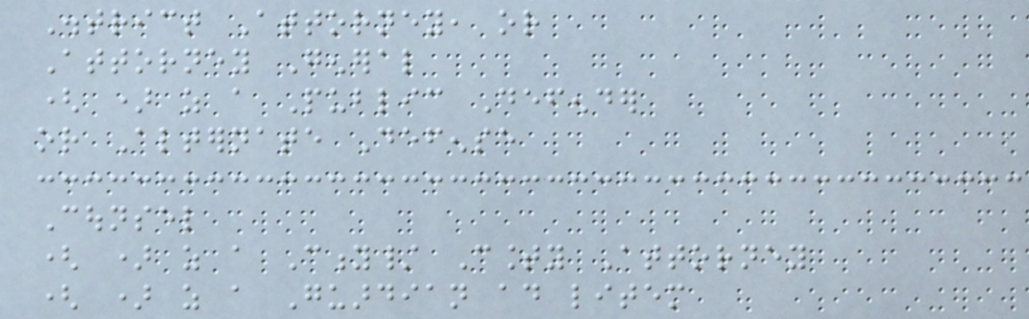District Attorney, or
Attorney General
( ) as a Public Defender
or Alternate Defense
Counsel
( ) as a City/ County Attorney
( ) as a Guardian ad litem
